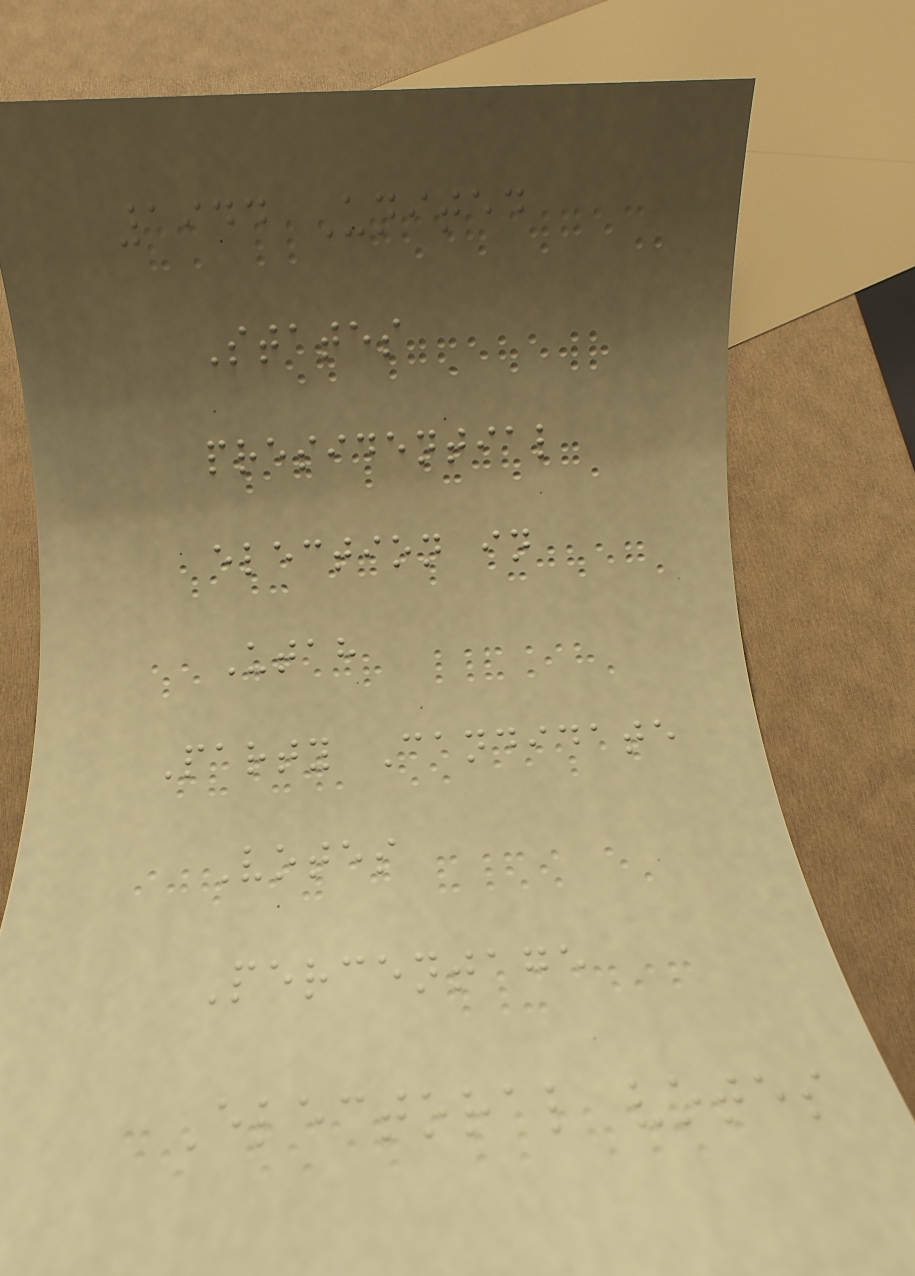1944 United
States
presidential
election in
Utah
Party Candidate
Votes
Percentage
Electoral votes
